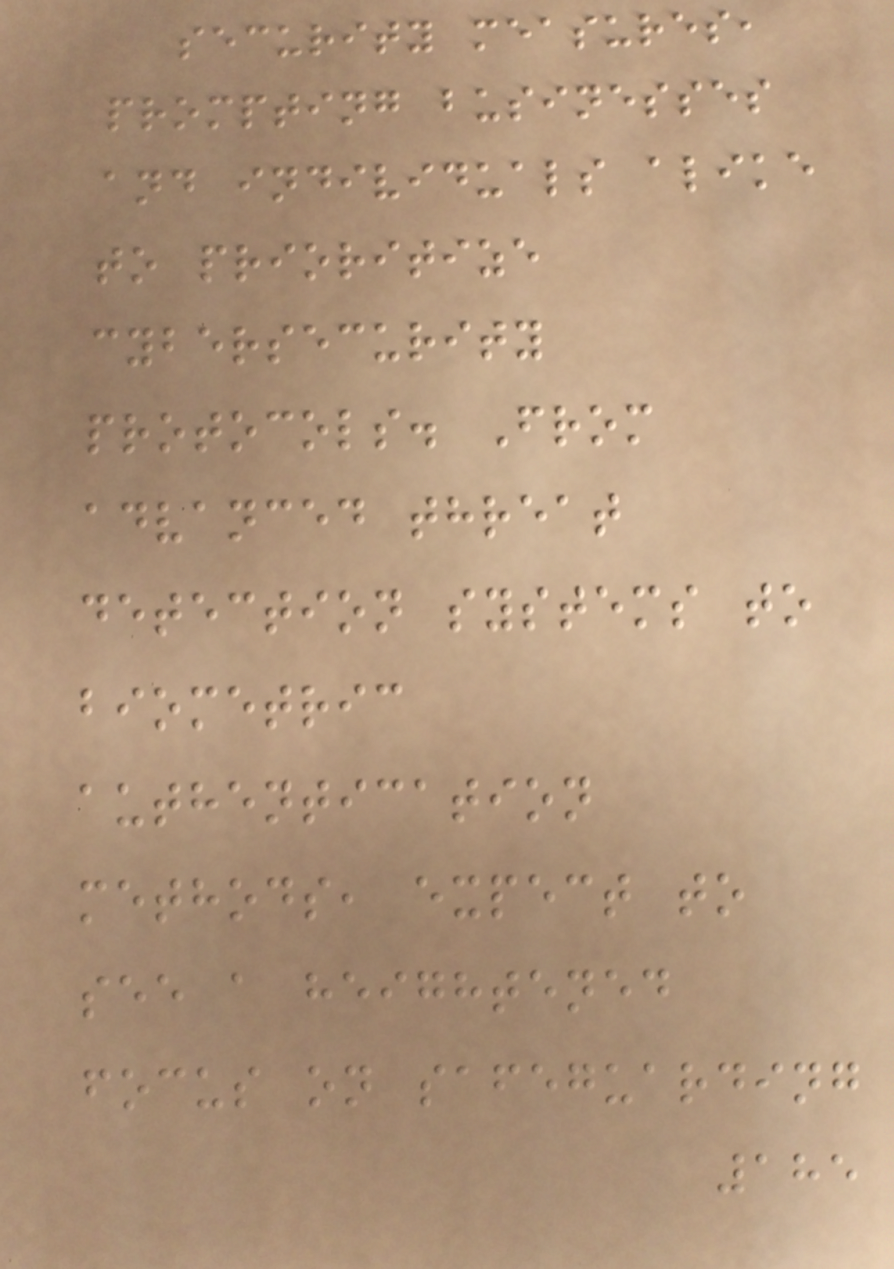security measures,
prompting businesses
and individuals alike
to prioritize
cybersecurity
protocols. From
advanced threat
detection systems to
biometric
authentication
methods, expect to
see a heightened
focus on safeguarding
185
